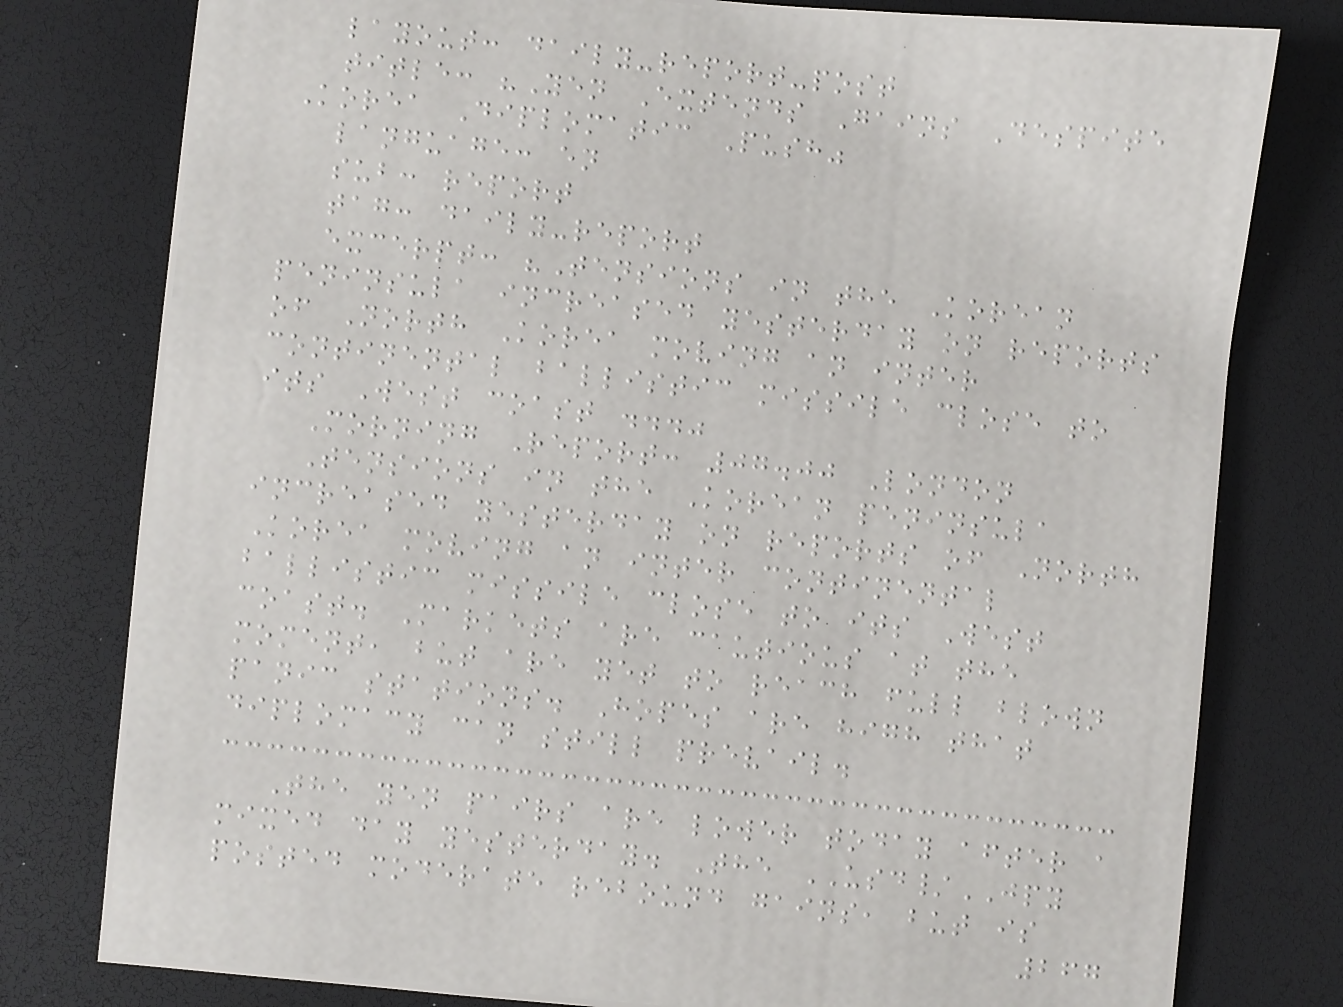layout: daily-report-post
title: "Yen Extends Gains Despite
Korea Diplomatic Push"
language: en
sub: report
tag: daily-report
excerpt: "Tensions in the Korean
peninsula increased yesterday on reports
of North Korea moving an inter
continental ballistic missile close to
its West coast ..."
Morning Report: 07.00 London
Tensions in the Korean peninsula
increased yesterday on reports of North
Korea moving an inter continental
ballistic missile close to its West
coast. Markets are cautious at the
moment, but are yet to reach full blown
panic stations. Hopes are high that
diplomacy can still prevail.
The yen pairs are lower today after a
mixed day yesterday. The USD/JPY
posted moderate rebound gains, but is
267
